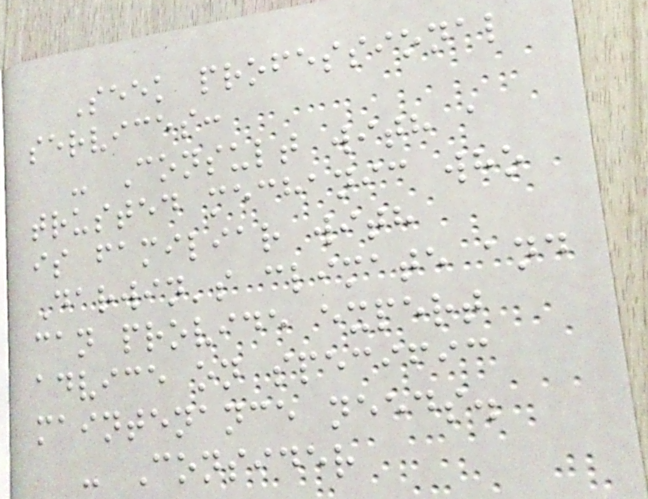Seek professional
services:
- Consult with a
trusted mechanic who
is familiar with
Darwin's climate and
can provide expert
advice on specific
maintenance needs.
- Consider
